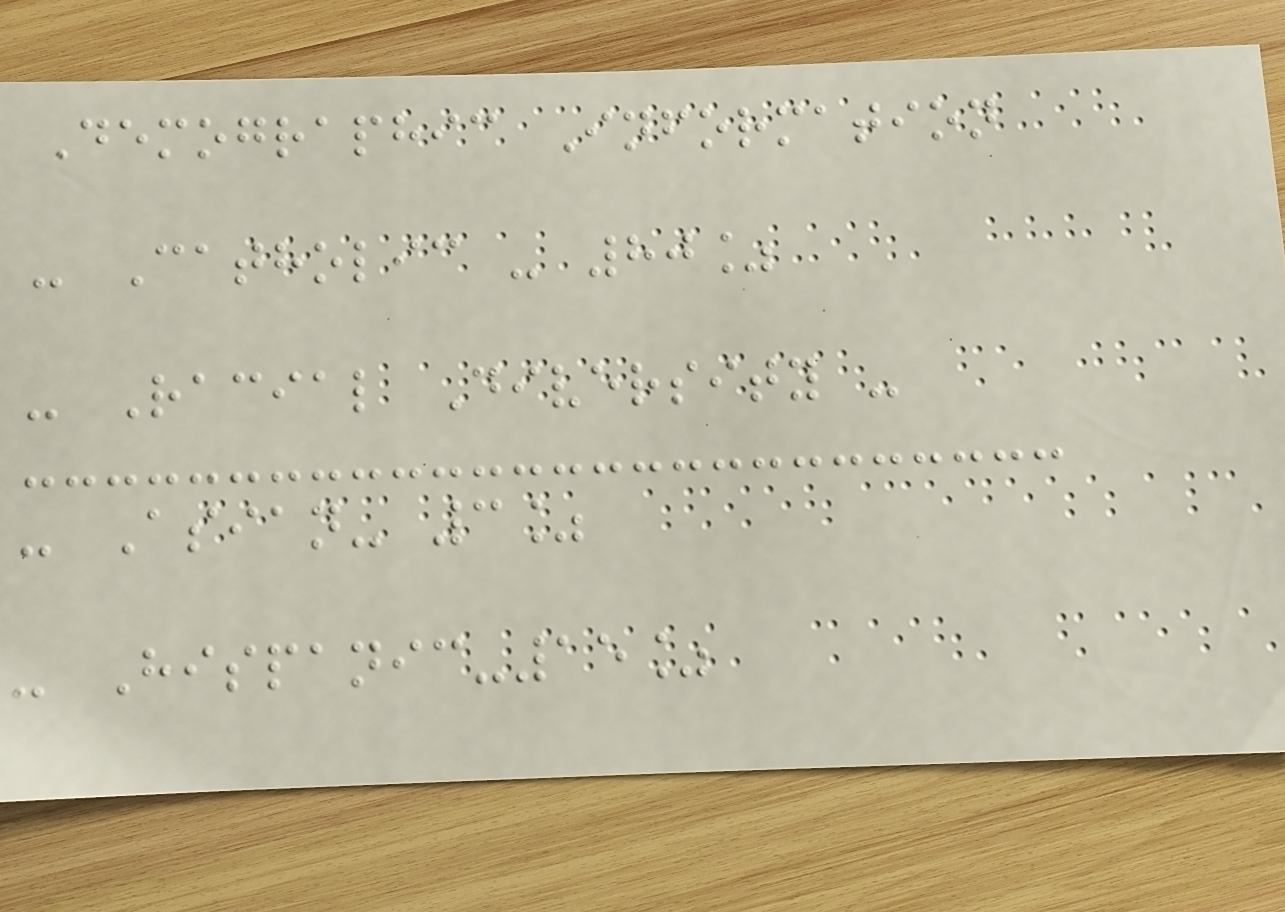Demographic Information
- Catholic - 80%
- Racial Diversity -
- Asian- 3%
- Hispanic-15%
